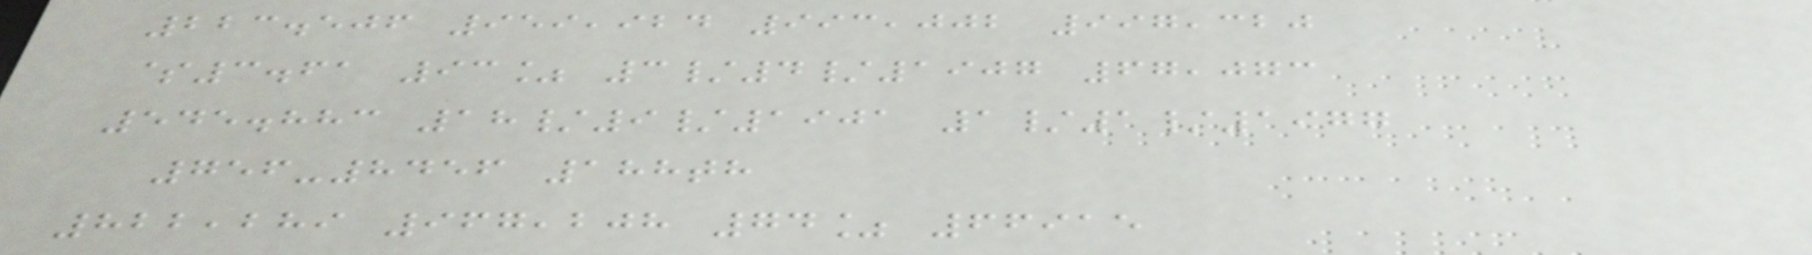223.506 959,924 993,002 997,320
$3.61 93% 3/4/1907 67,073
545.883 18/9/1901 1/1/1977
756-8456 188th
822,289 967,208 74% 66915
